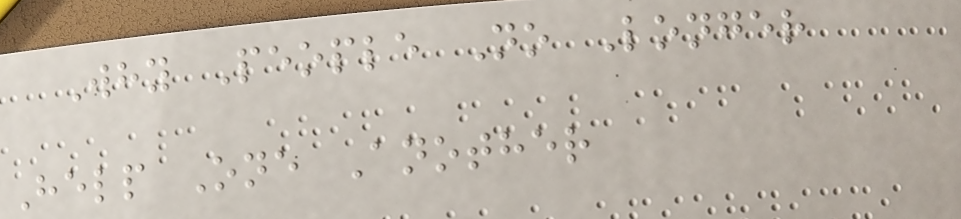Why People No Longer
Help One Another
